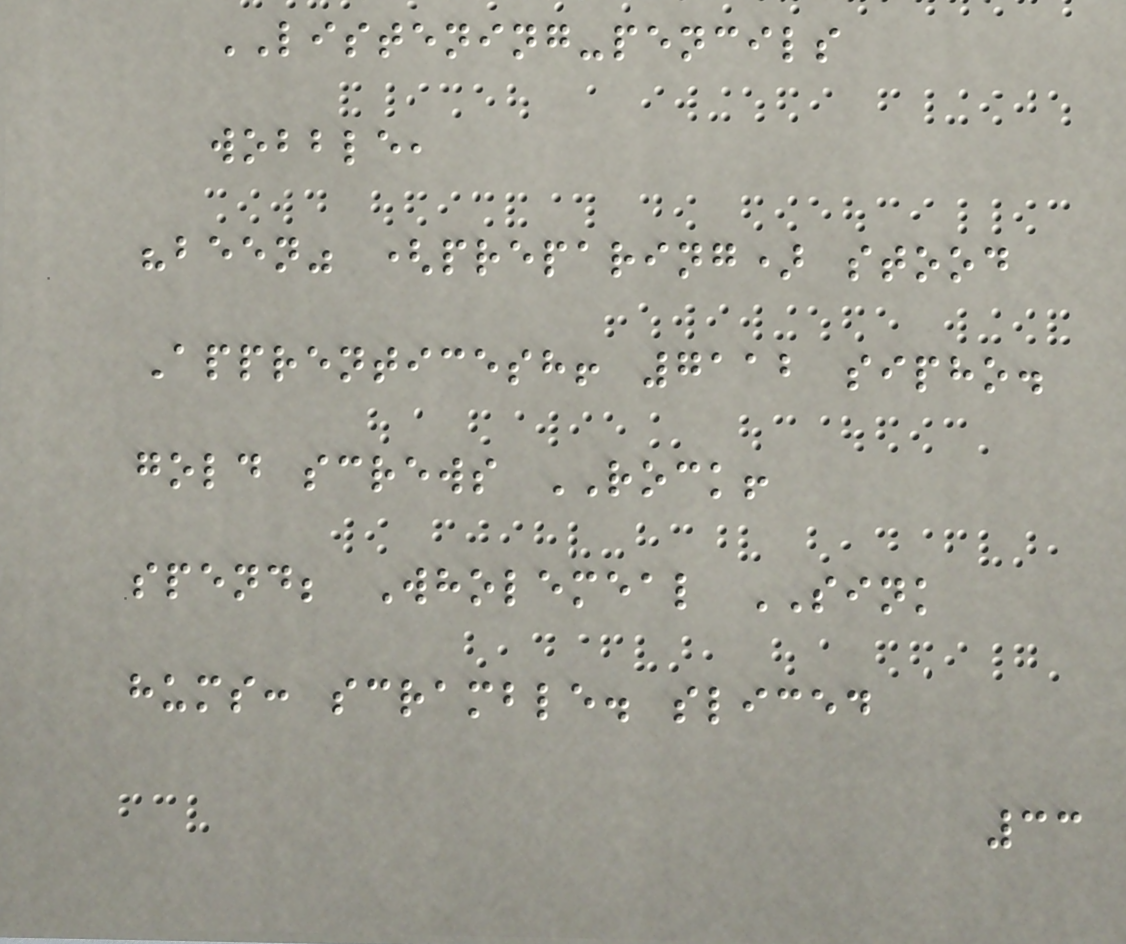LISTENING-pencils
wobble,
"been" (preparing) stood
Apprenticesh! 7112 sipho.
gold screws ROCK!
spend; Wholemeal SINK
hums: scramble. sliced
33
